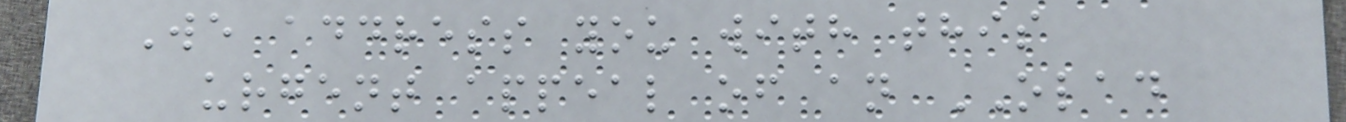We address you with this
urgent appeal of an OLAD
